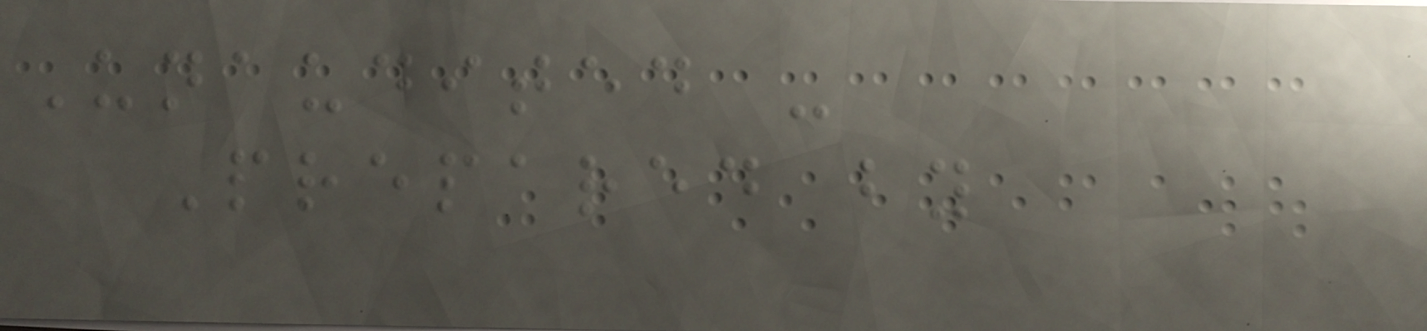Unaudited -
Prepared by
